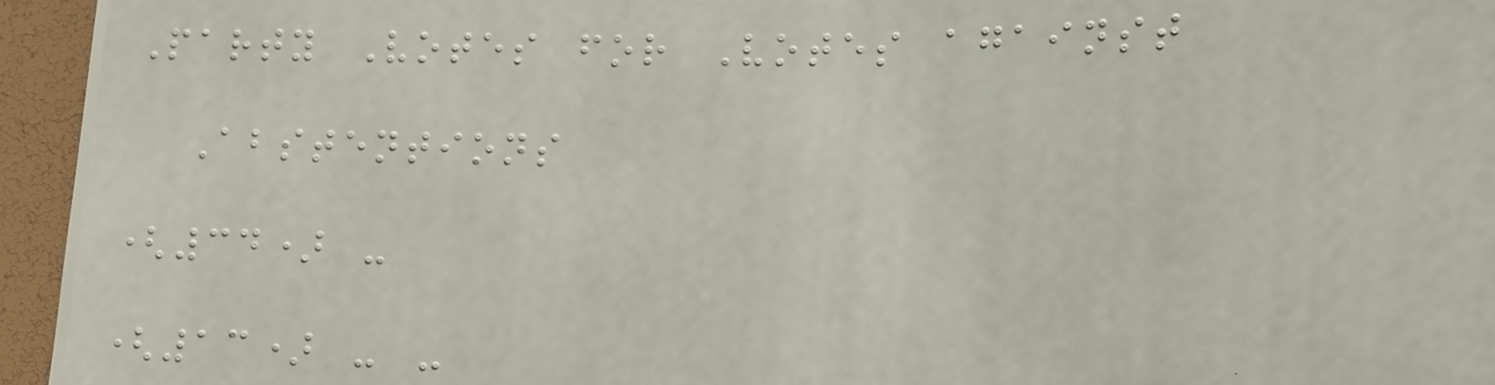Party Votes for Votes against
Abstentions
(34) -
(13) - -
